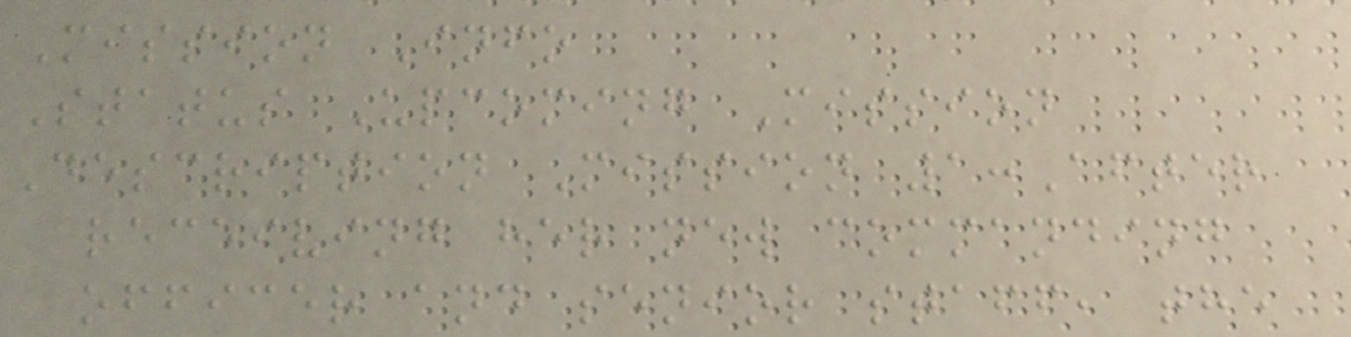Mission Info
Status Upcoming Mission
Description Mission 1:After
receiving her new commanding
officer and senior staff, the
